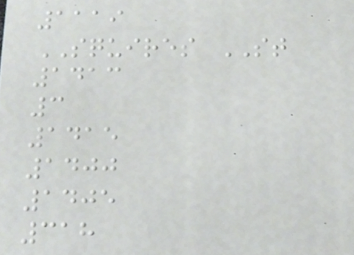1119
SQUIRES ST
1413
3
1415
1400
1405
318
